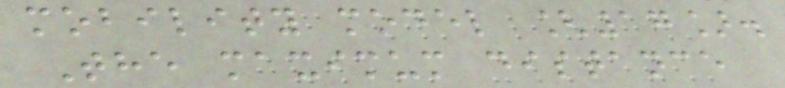mobility model [17].
The maximum distance
